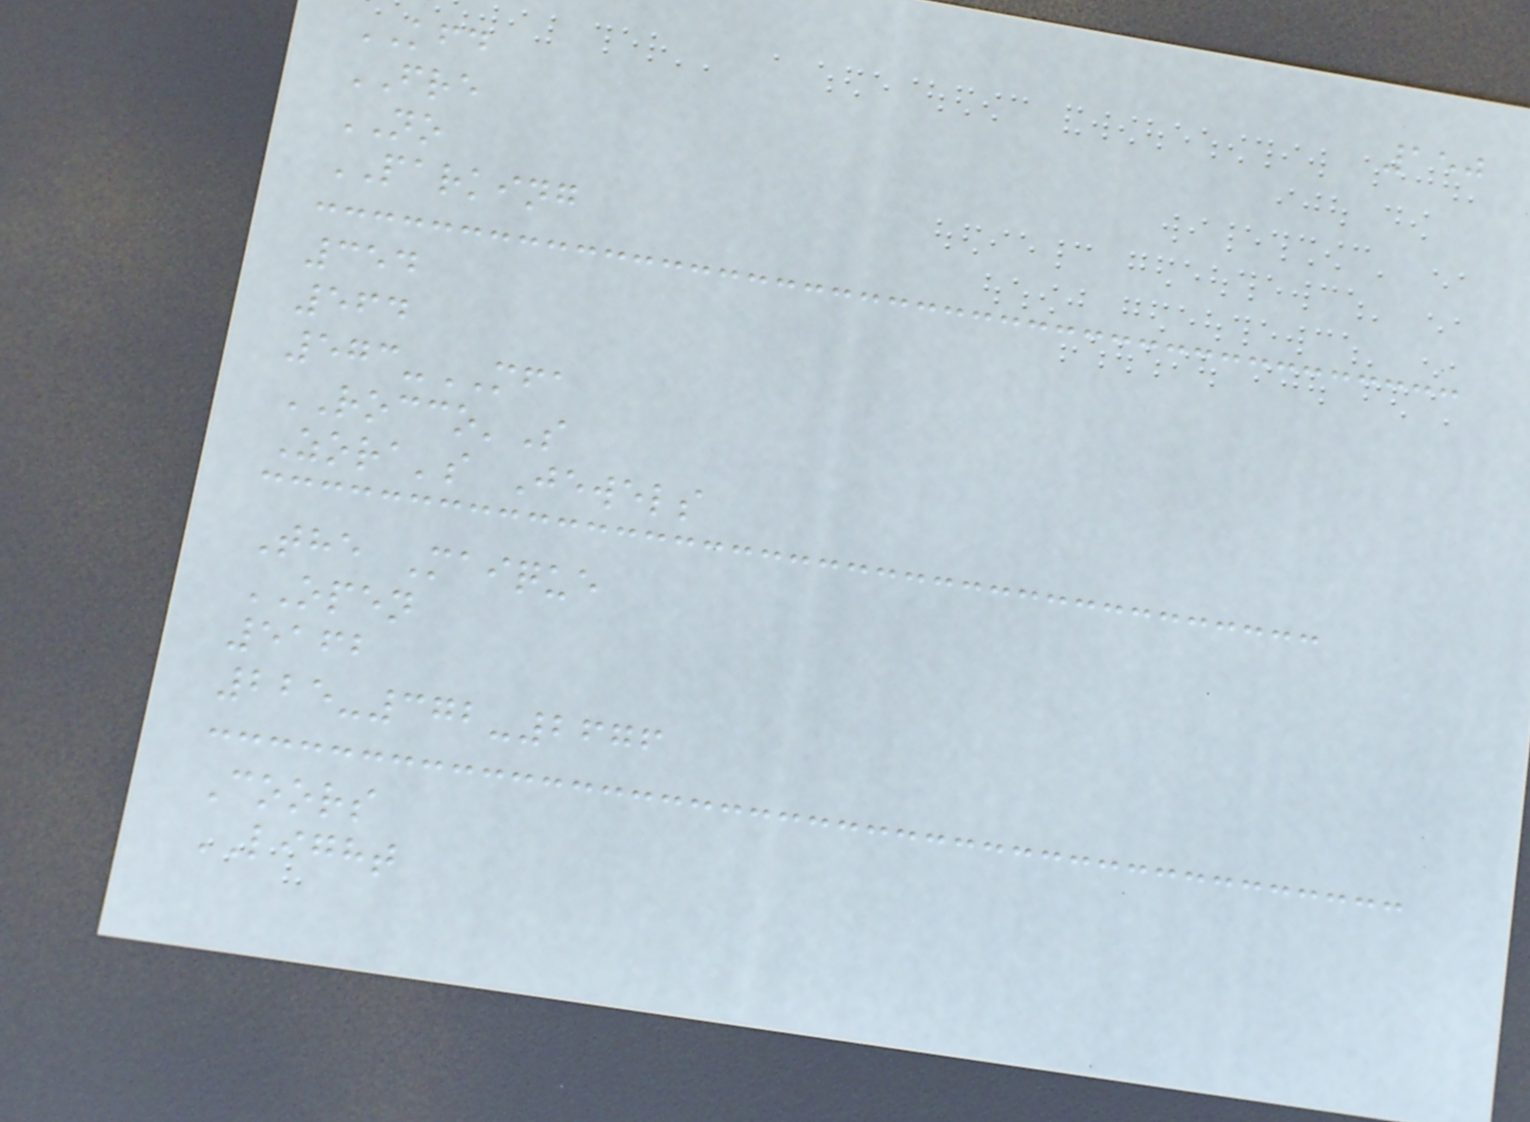150
KFD
FRE
NO
PARKING
354
564
573-MFA
ROCCO'S
Zora's Jewels
The Maique
OPEN
5162
225-372-2676
Coors
LIGHT
